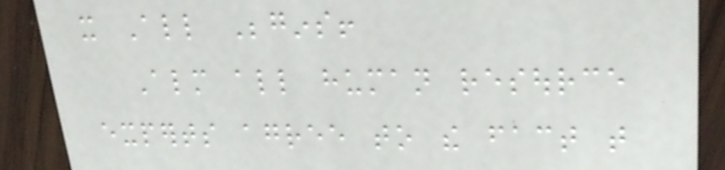it All Begins!
Almost all human resource
experts agree to the fact that
